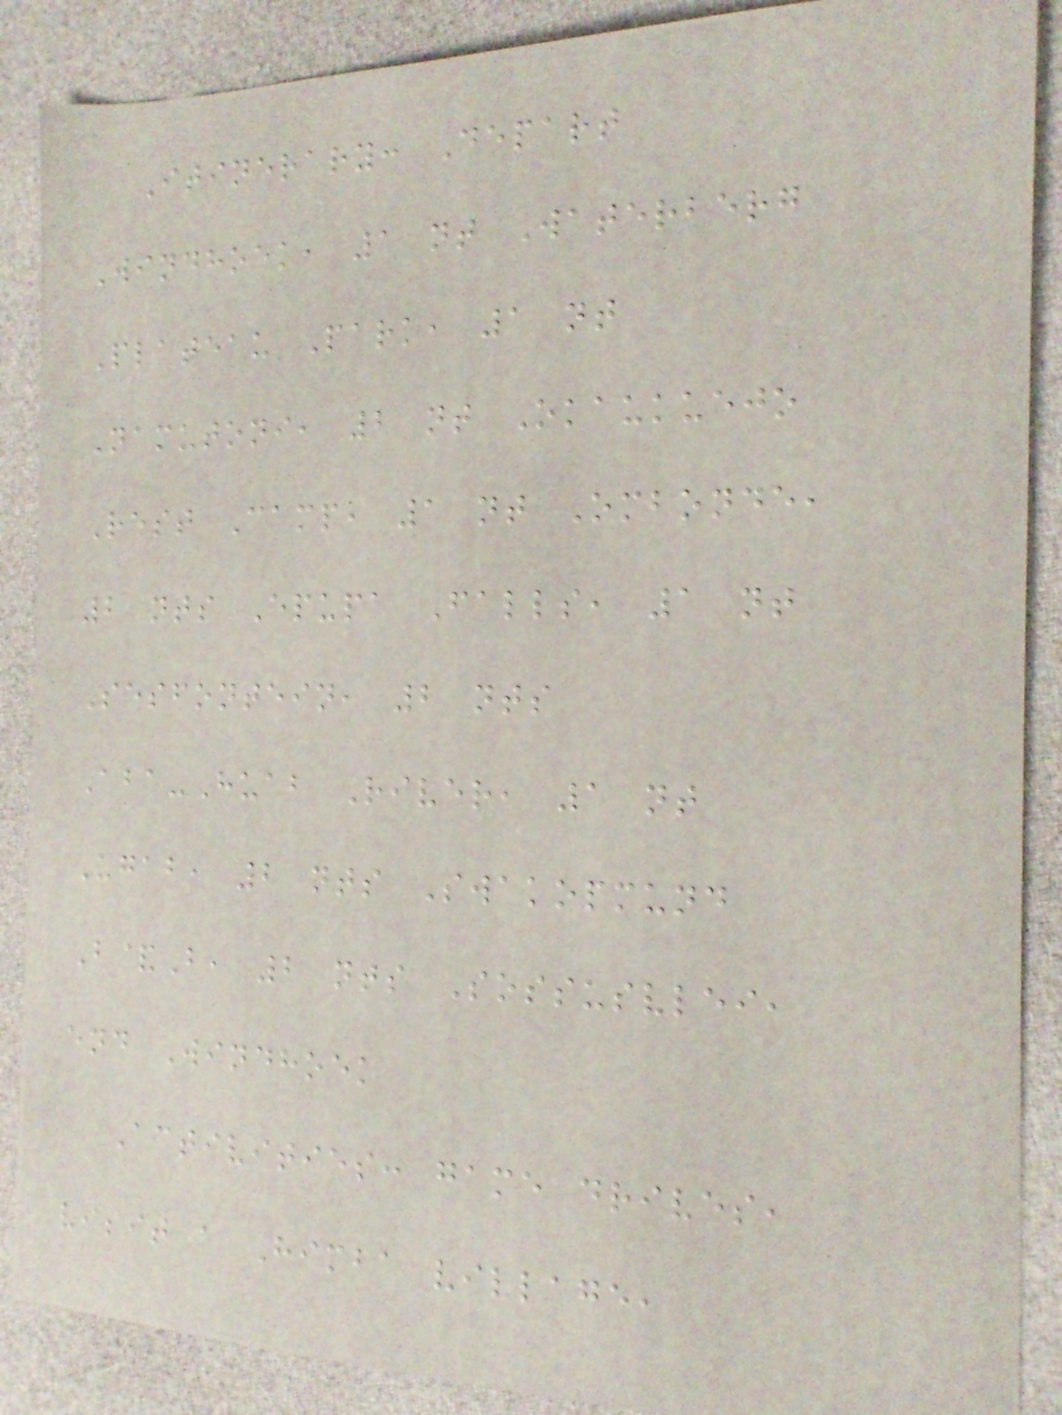Itinerary: Depart
Windhoek, 1 nt Waterberg
Plateau Park, 1 nt
Namutoni, 2 nt Okaukuejo
Rest Camp, 1 nt Ombonde,
2 nts Epupa Falls, 1 nt
Sesfontein, 2 nts
Aba-Huab River, 1 nt
Ugab, 2 nts Swakopmund
B&B, 2 nts Sossusvlei,
end Windhoek
Activities: game drives,
visit a Himba village,
